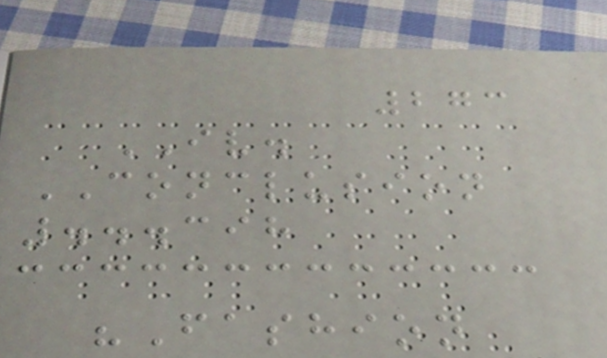273
IV.
CONCLUSION
...398
"Fashion
